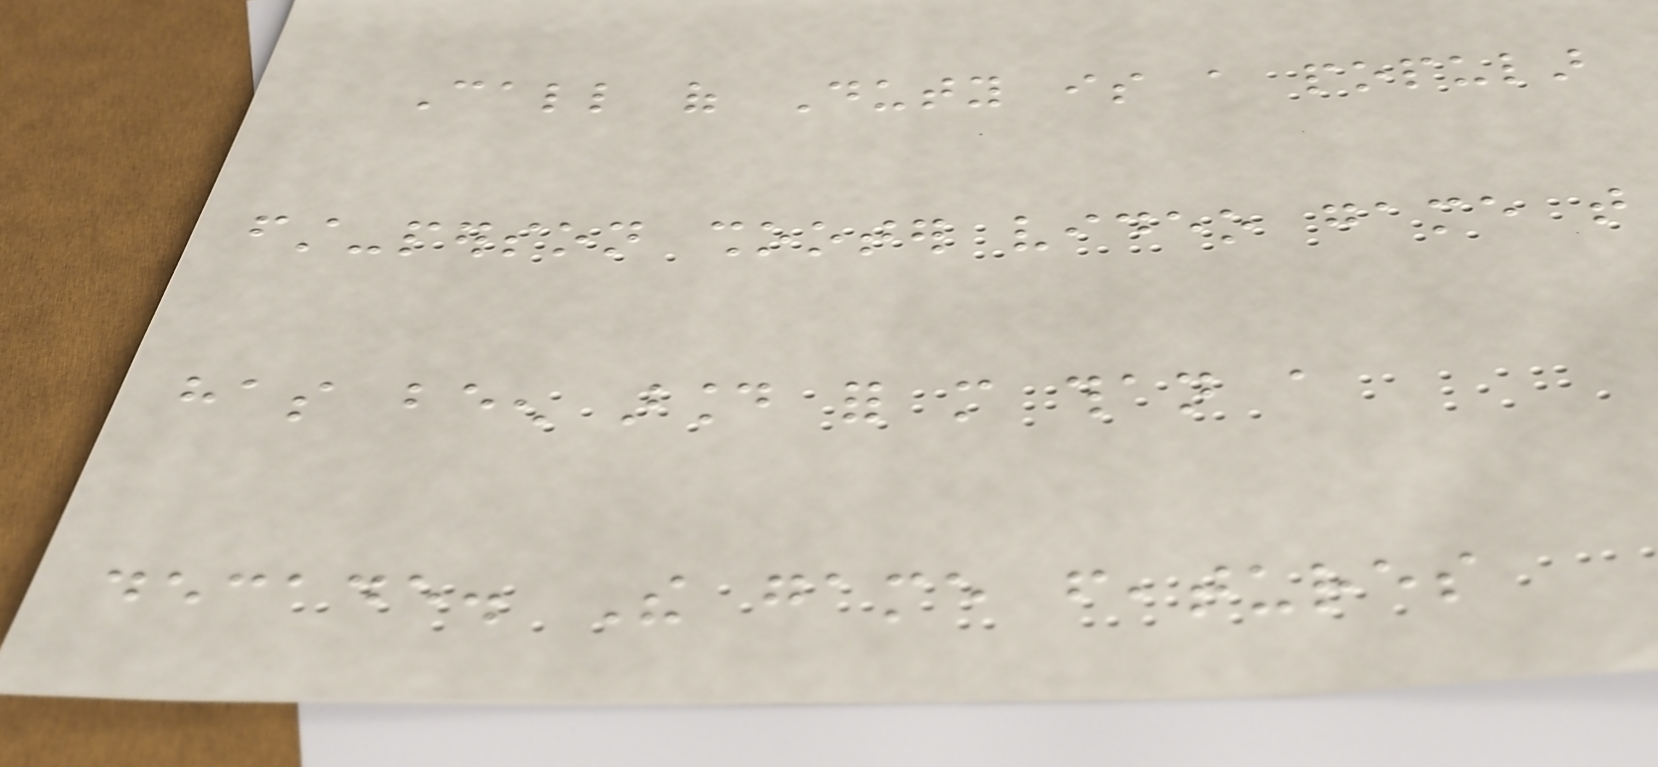Call of Duty is a popular
first-person shooter video game that
has been around for more than a
decade. The game features
